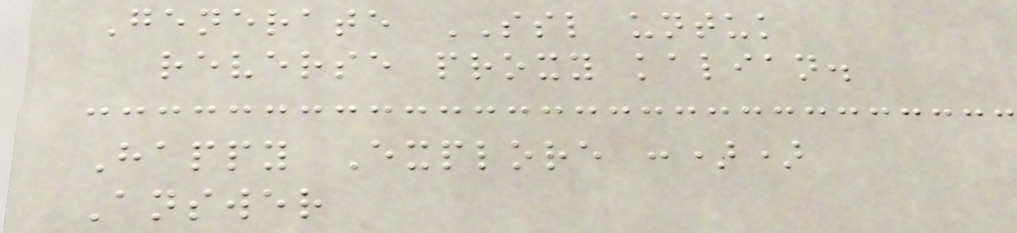Generate SSL untuk
reverse proxy kalian.
Happy Explore :))
Answer
